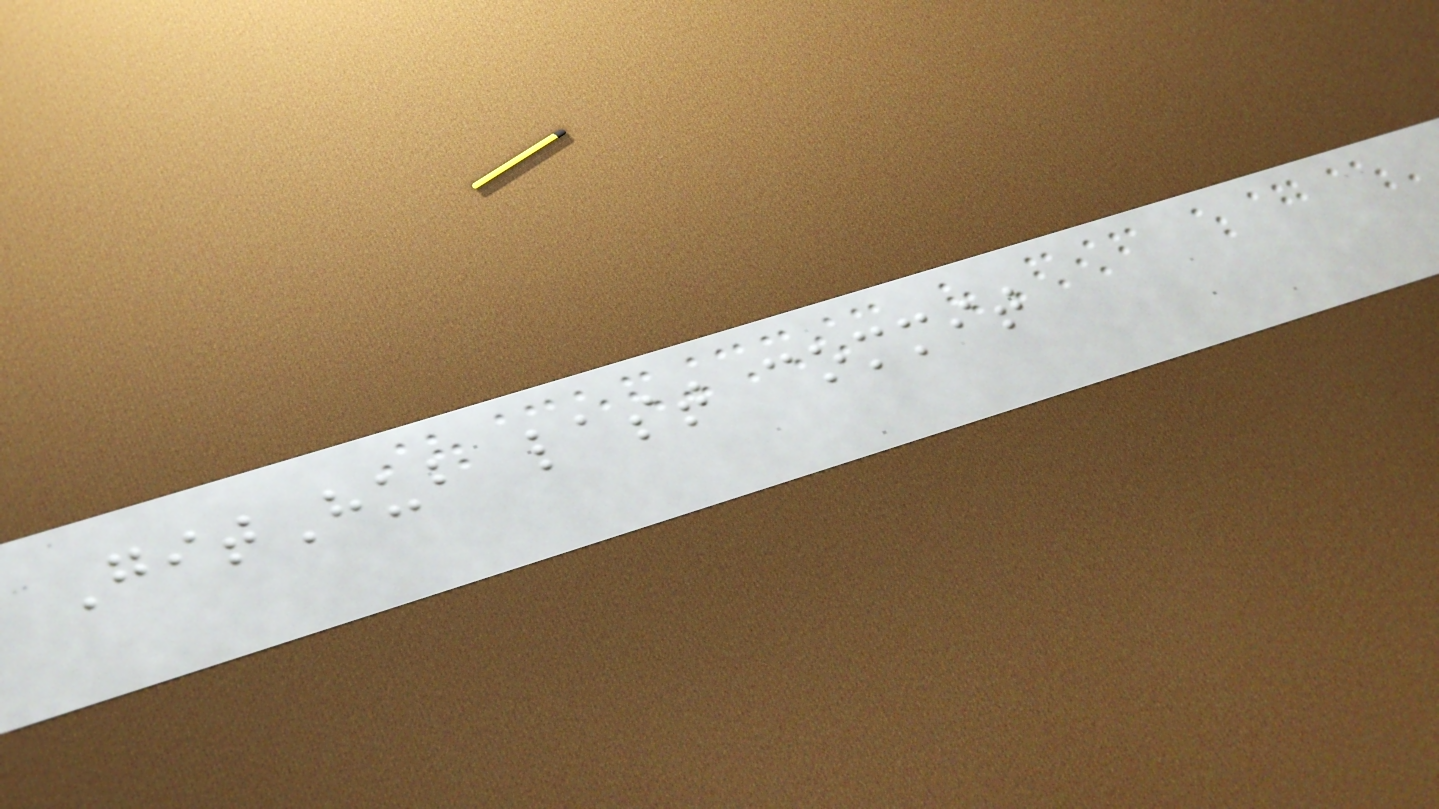GitHub last commit
